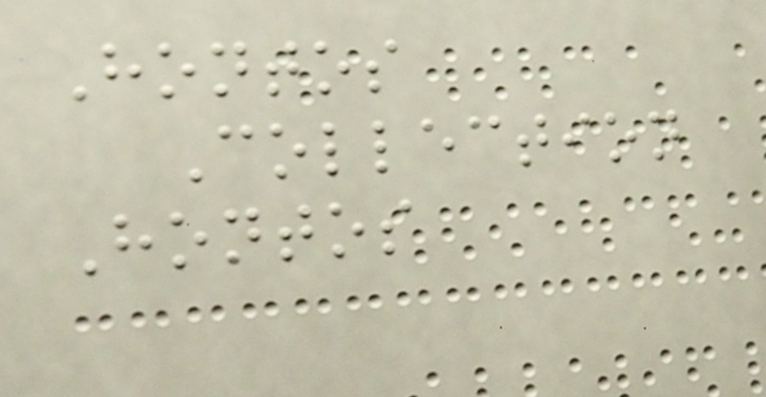Hontos
Collection
Hontos
